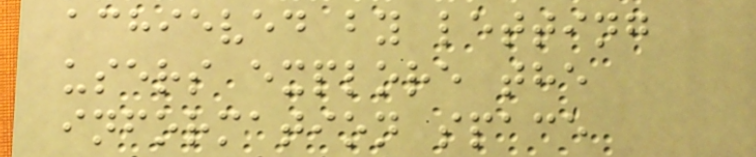achieved by letting
users explore the
information space
